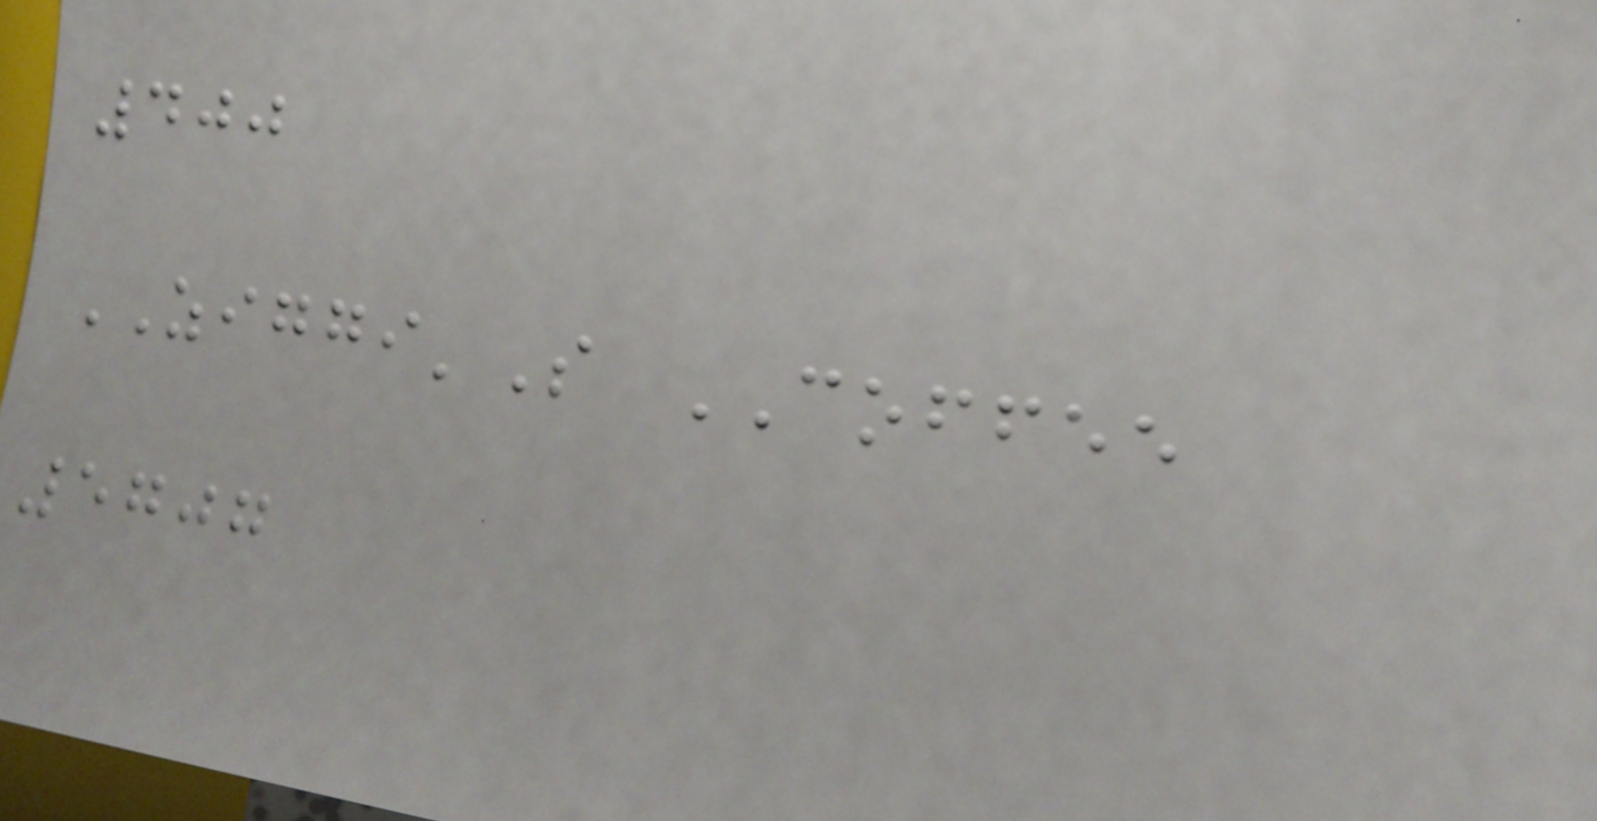400
ZIGGI'S COFFEE
5707
